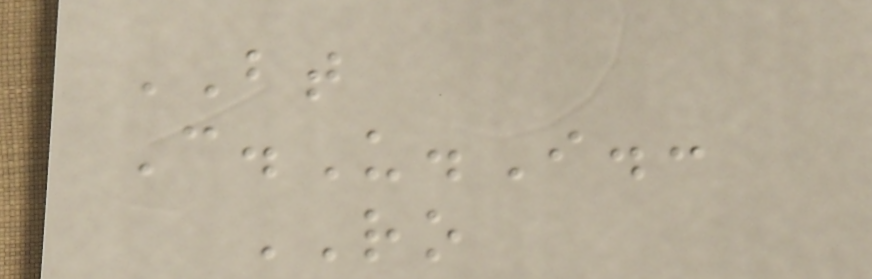BT
C.U.I.:
RO
